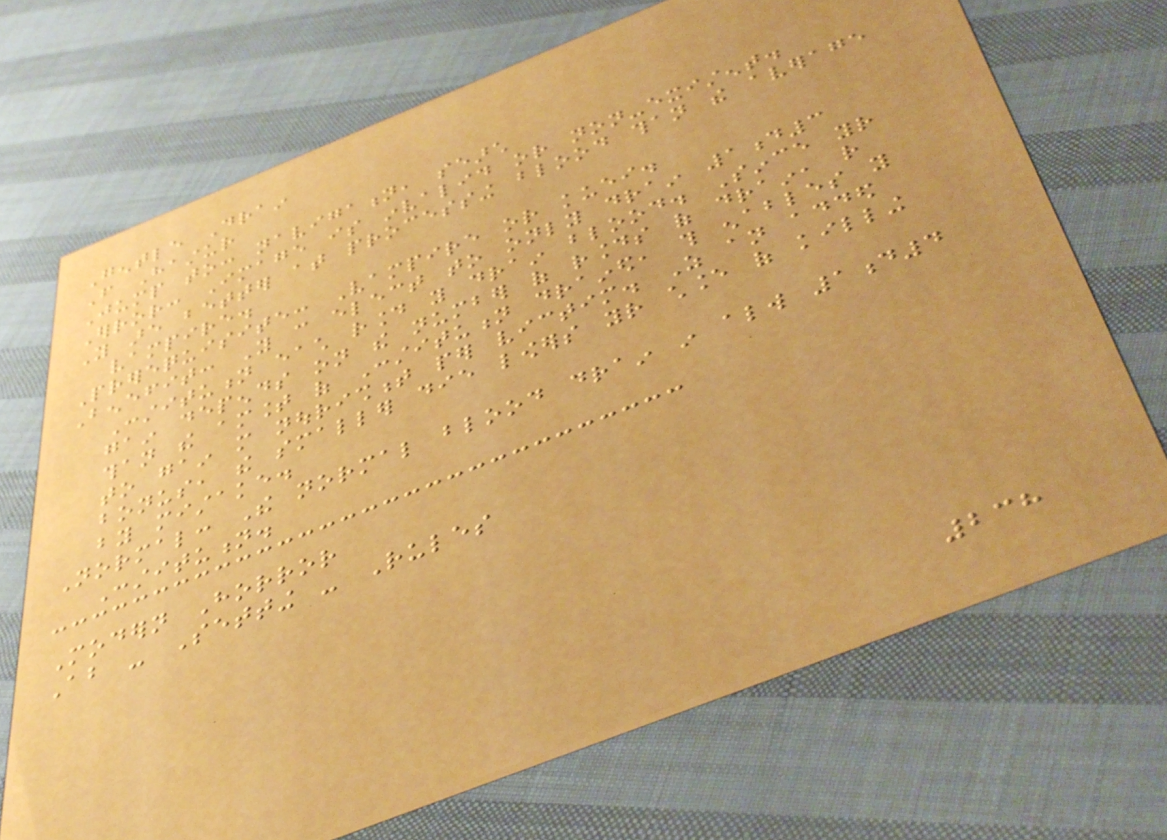Gentle Drain
From Hastur
Jump to: navigation, search
Error: Image is invalid or non-existent.
You are better at processing blood than the average
vampire.
Prerequisite: Vampire or kuei.
Benefit: You can elect to only drain 1d3
Constitution each round you drain blood. Since your
gain depends on the number of rounds of drain, rather
than the amount of Constitution drained, this enables you
to gain more nourishment per victim. As an added
bonus, the smaller die lowers your chance of killing
by mistake.
Normal: The normal blood drain in always 1d4
Constitution.
Modern Horror
About - Setting - Rules
238
